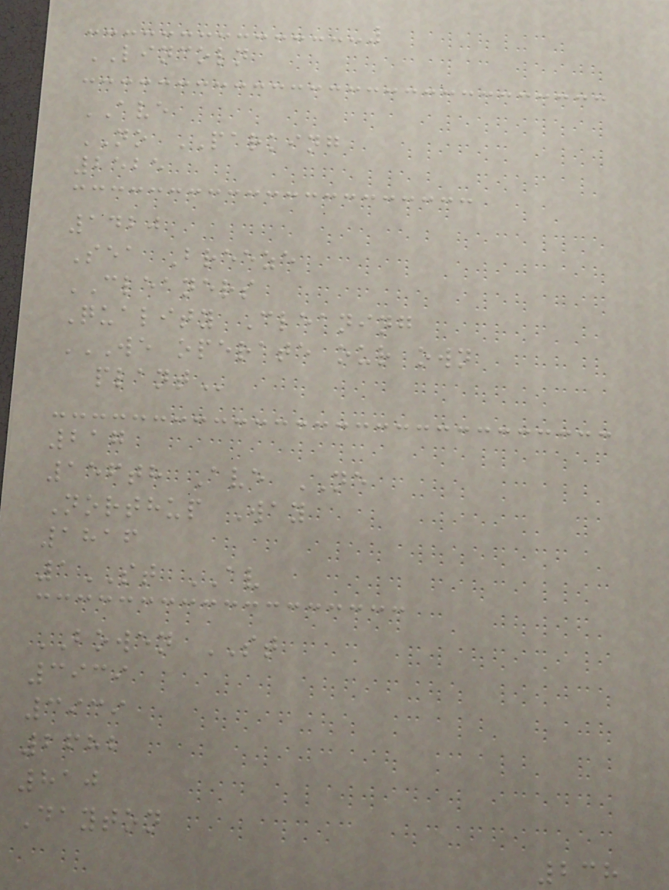LINCOLN
AVE
NO PARKING
2525
1420
Sea Breeze
CLEANERS
Quality Cleaning
WE OPERATE OUR OWN
PLANT
217
156th Ave NE
Northup Way
1816
1ST AV
BOWEN ST
3939
3939
2682
810
Dayton
238
